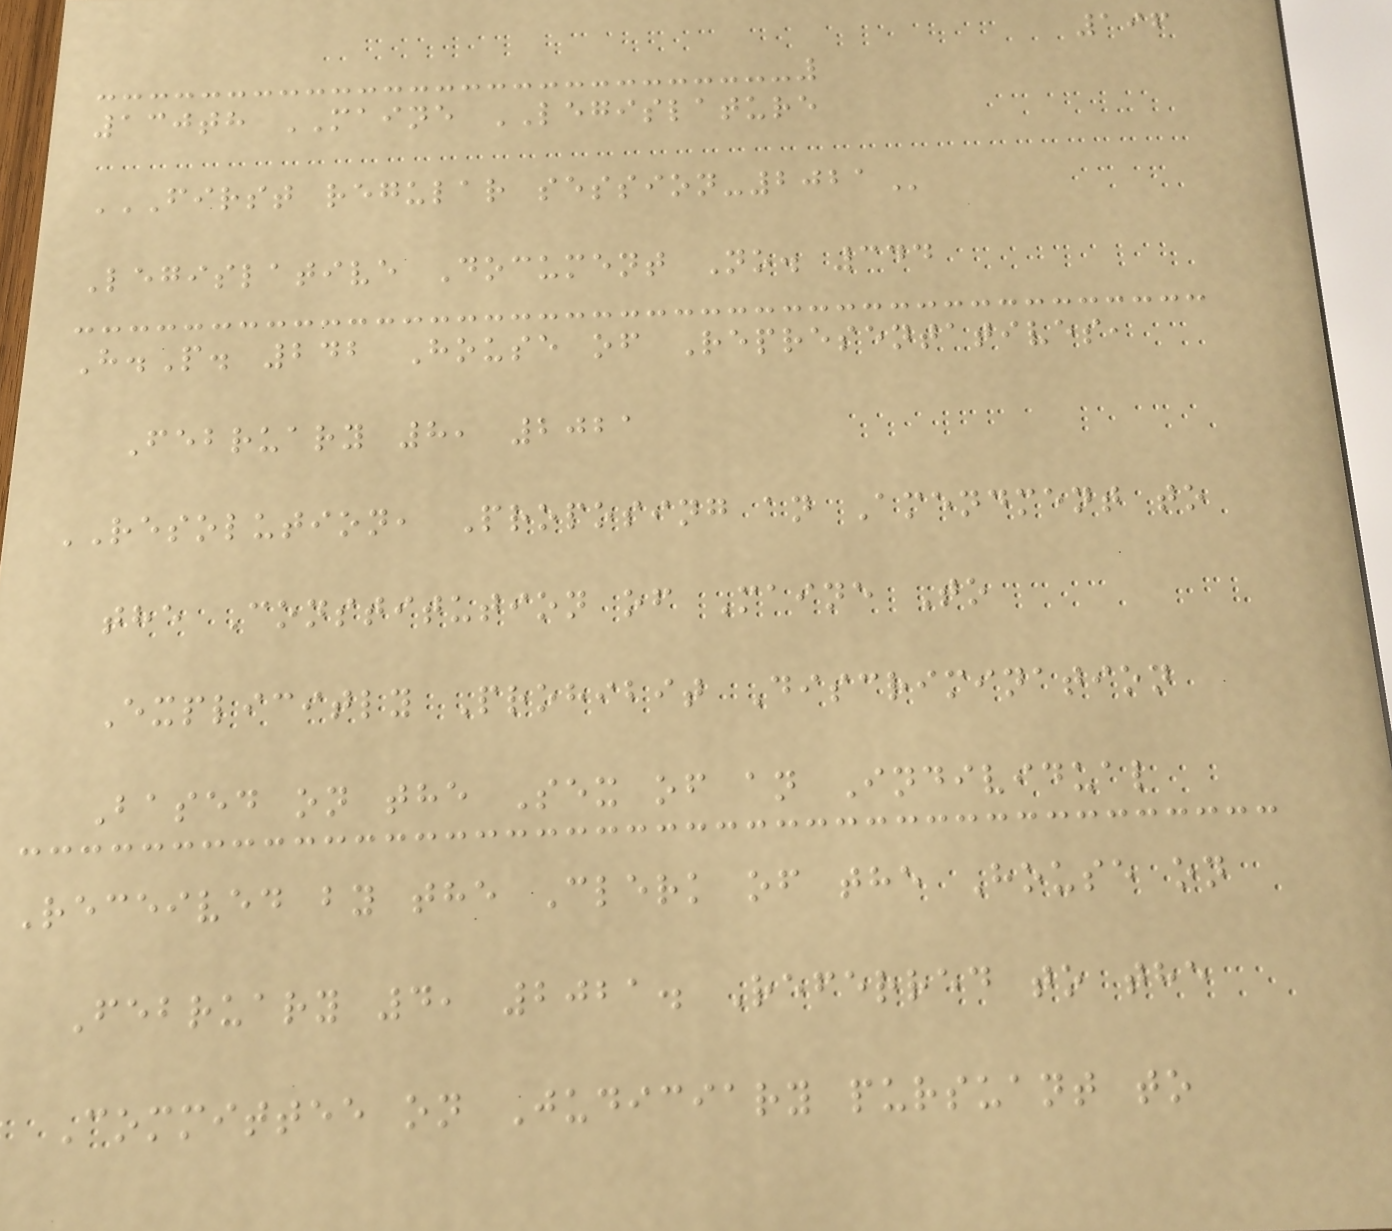196
130th MAINE LEGISLATURE
FIRST REGULAR SESSION-2021
Legislative Document No. 344
H.P. 242 House of Representatives,
February 8, 2021
RESOLUTION, Proposing an Amendment to
the Constitution of Maine To
Explicitly Prohibit Discrimination
Based on the Sex of an Individual
Received by the Clerk of the House on
February 4, 2021. Referred to the
Committee on Judiciary pursuant to
